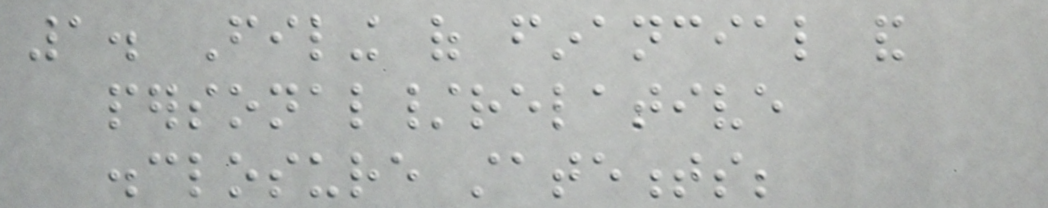1. Filing of financial and
personal/relative
disclosure statements;
